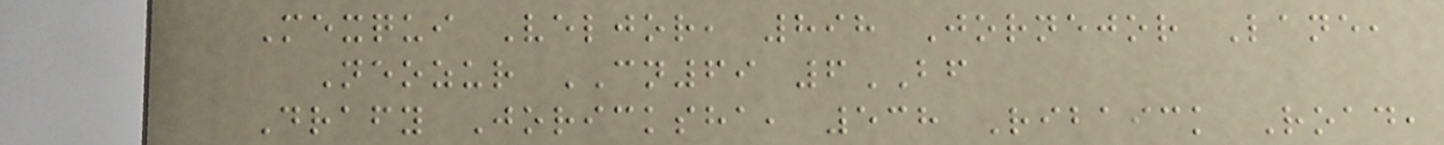Mexqui Veljor, 898 Jornejor Lane,
Neozur CN69 6BF
Drafy Joricksha, 538 Ribaick Road,
